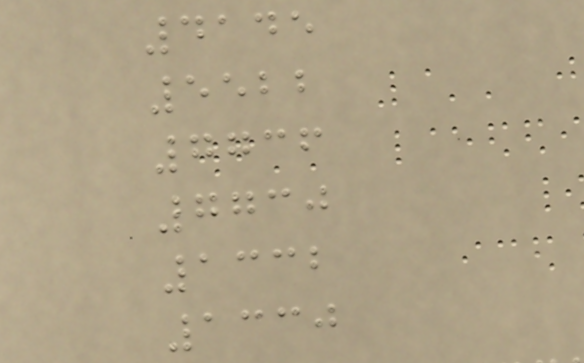4145
5522
7736
7730
1332
1330
